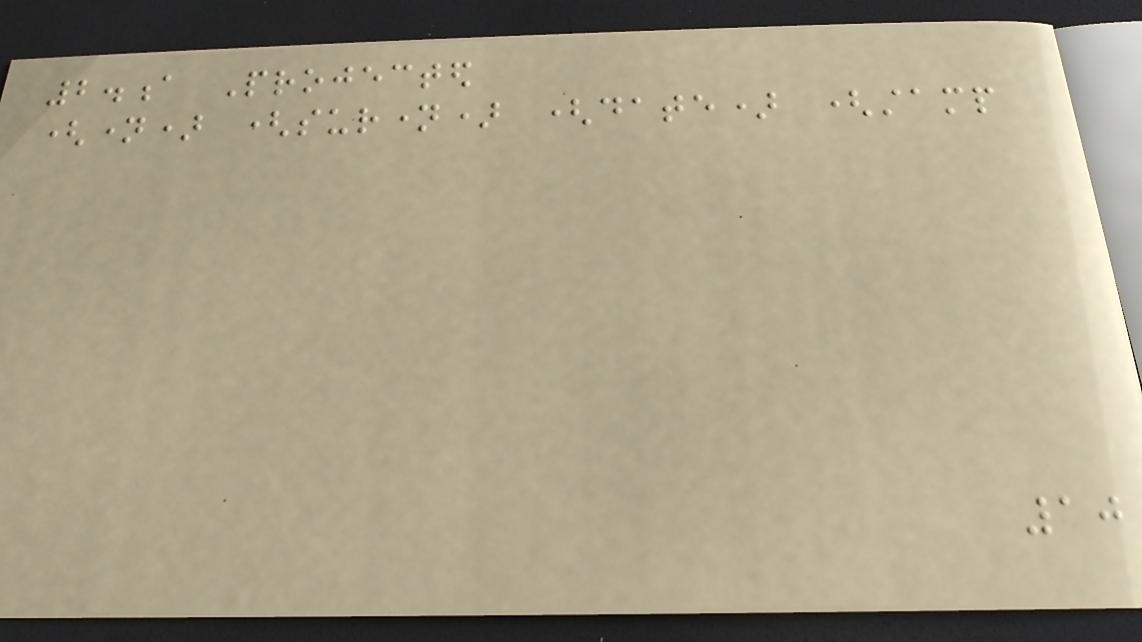2.a Projected
(name) (surname) (date) (stamp
10
